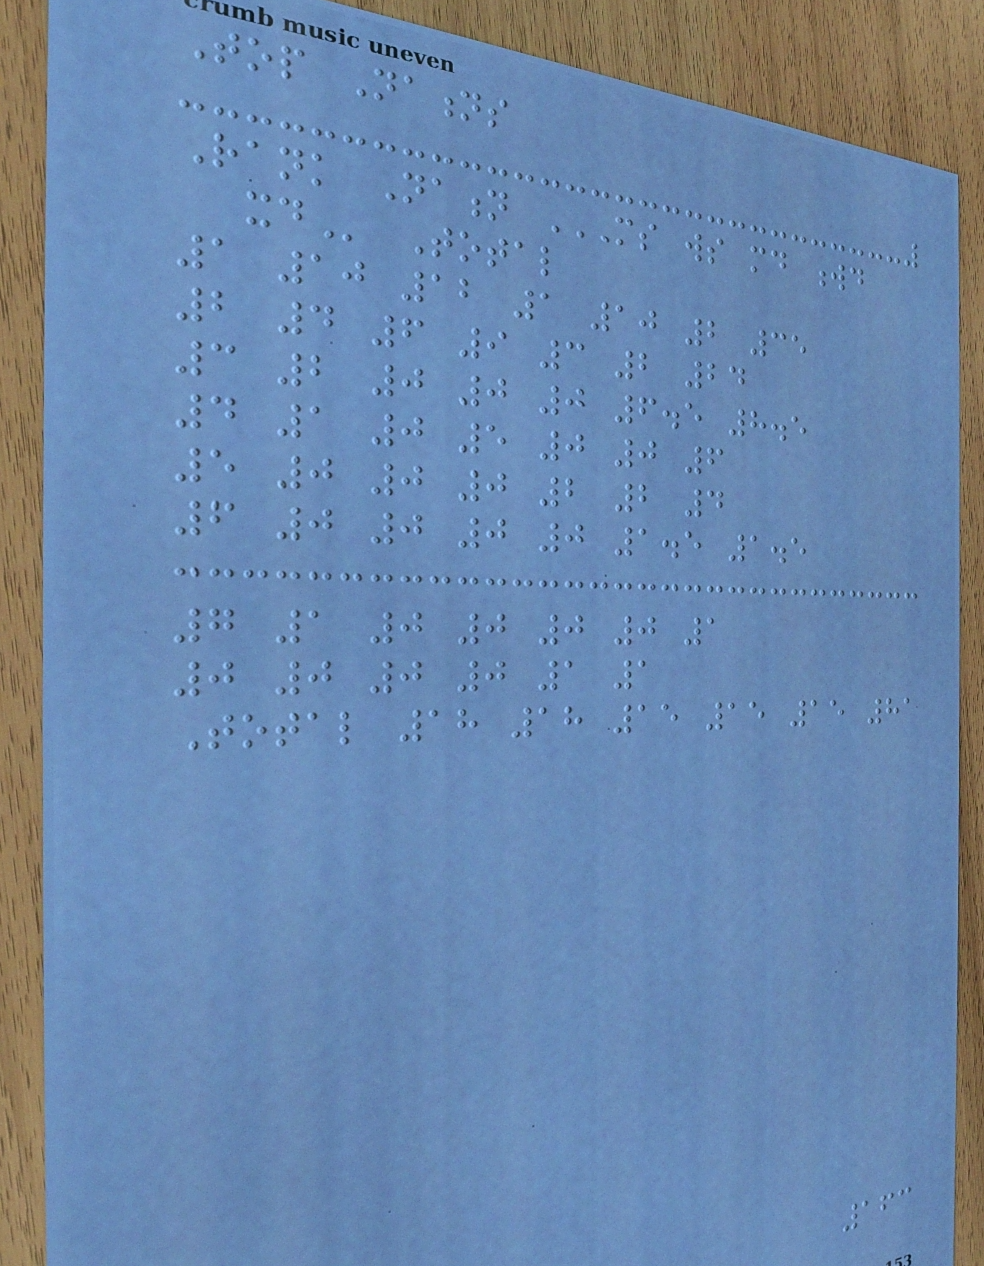Top Nations
Rank Nation MS WS MD WD
XD Total
1 10 12 1 10 2 35
2 4 6 9 3 2 24
3 2 0 0 0 6.5 8.5
4 1 0 5 0 0 6
5 0 0 0 2 2 4
6 0 0 0 0 1.5 1.5
7 1 0 0 0 0 1
0 0 0 0 1 1
Total 18 18 15 15 15 81
163
